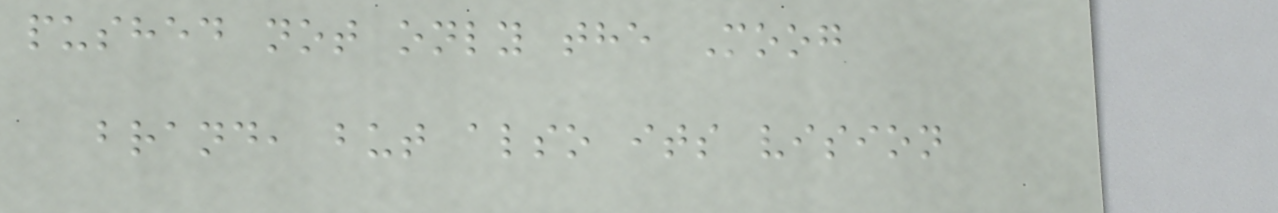pushed not only the Moog
brand, but also its vision
